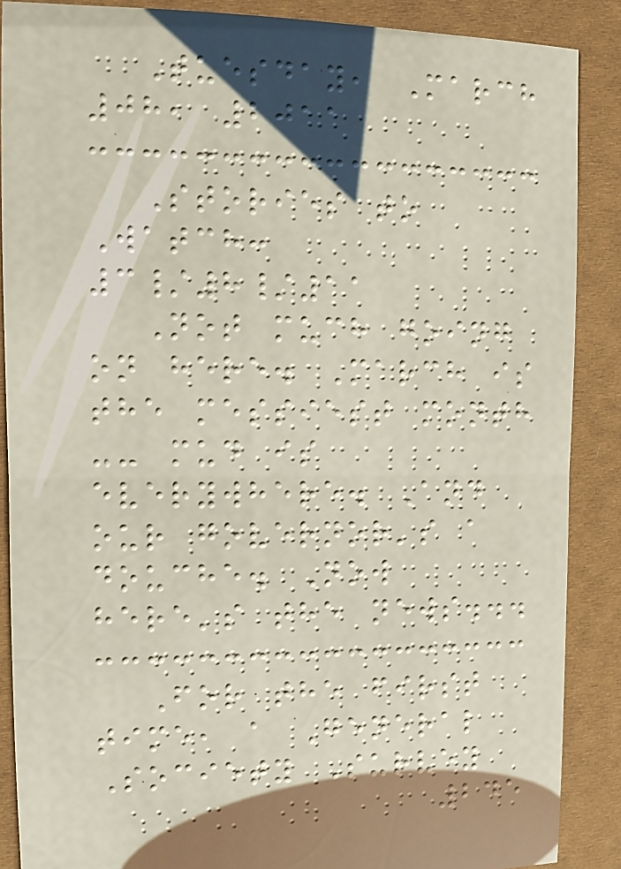Tuesday, March
08, 2011
Stories to
Watch:
3/8/11
Not much going
on here. March is
the messiest month
-- mud is
everywhere. And
our governor's a
douche. Now
here's the news...
For the first
time, a General
Society Survey
245
